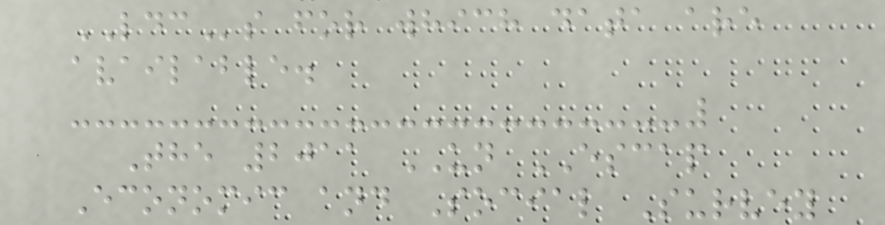LDCs for which data are
available.
The 2011 UN ESCAP
Economic and Social Survey
